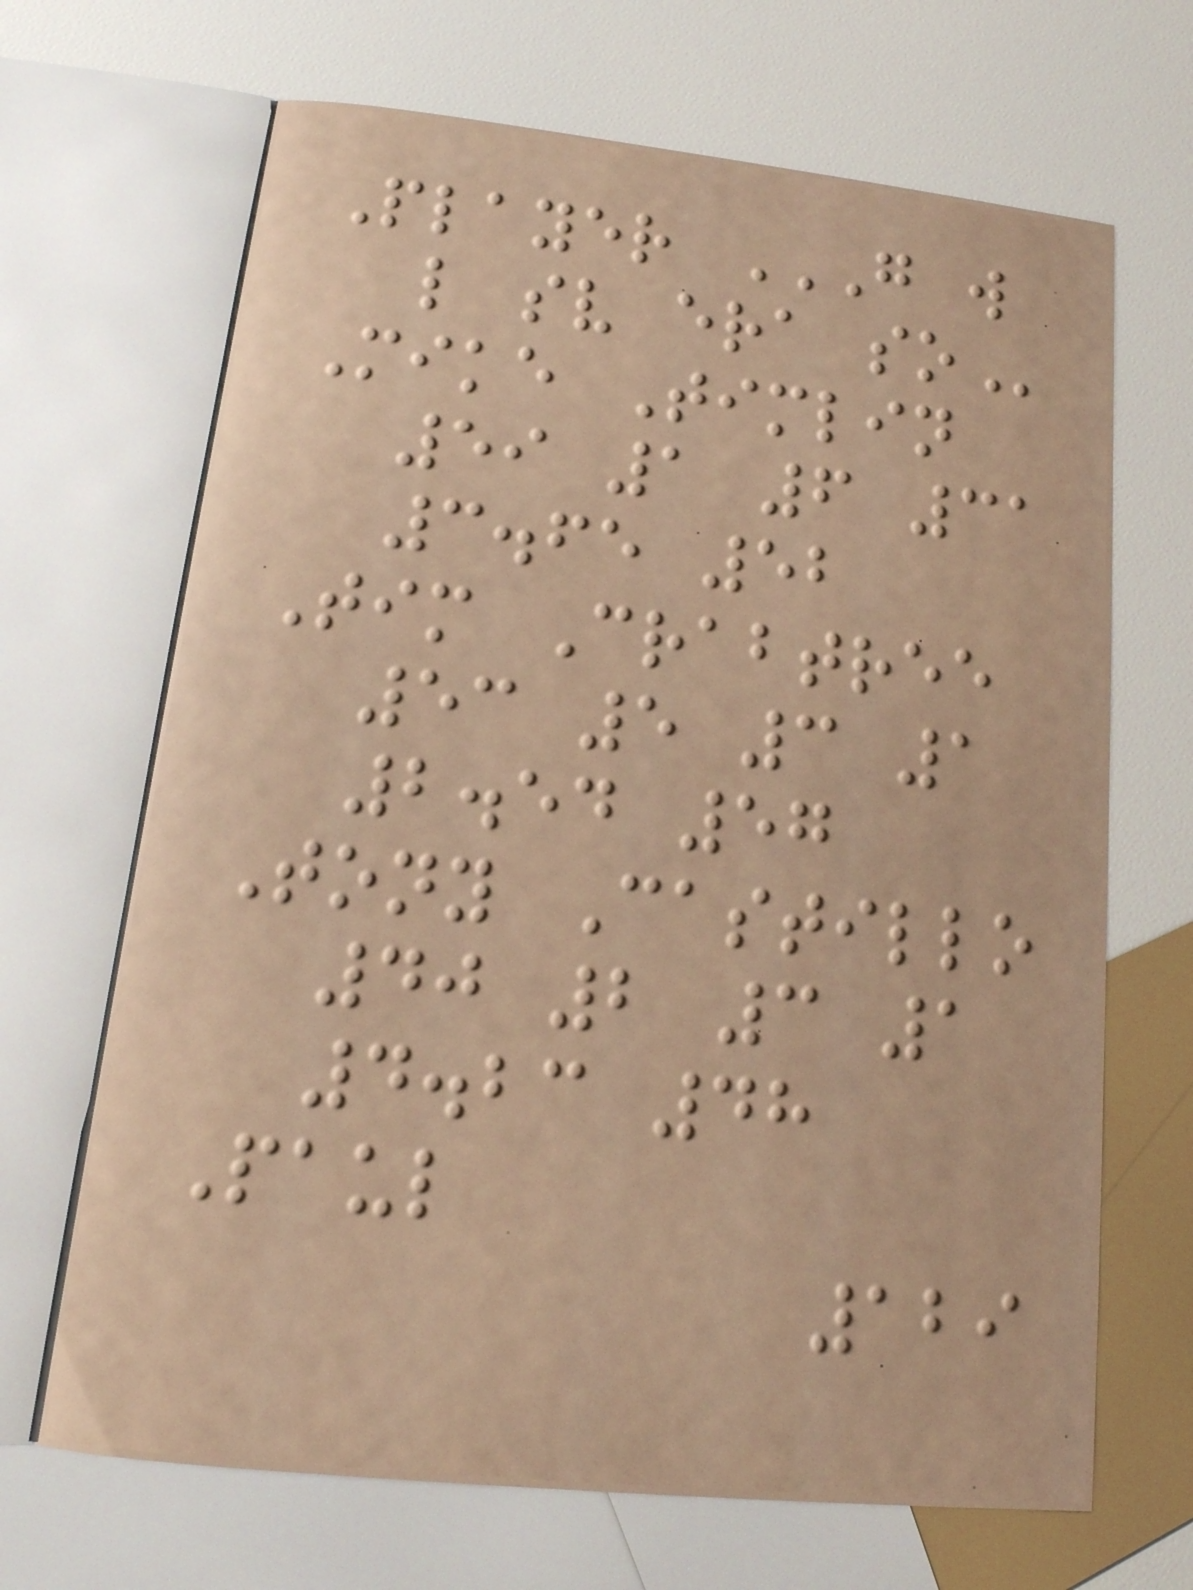Player G W
L SV ERA SO
Mike Timlin
59 1 6 31
3.65 52
Tim Crabtree
53 5 3 1
2.54 57
Tony Castillo
40 2 3 1
4.23 48
Paul
129
